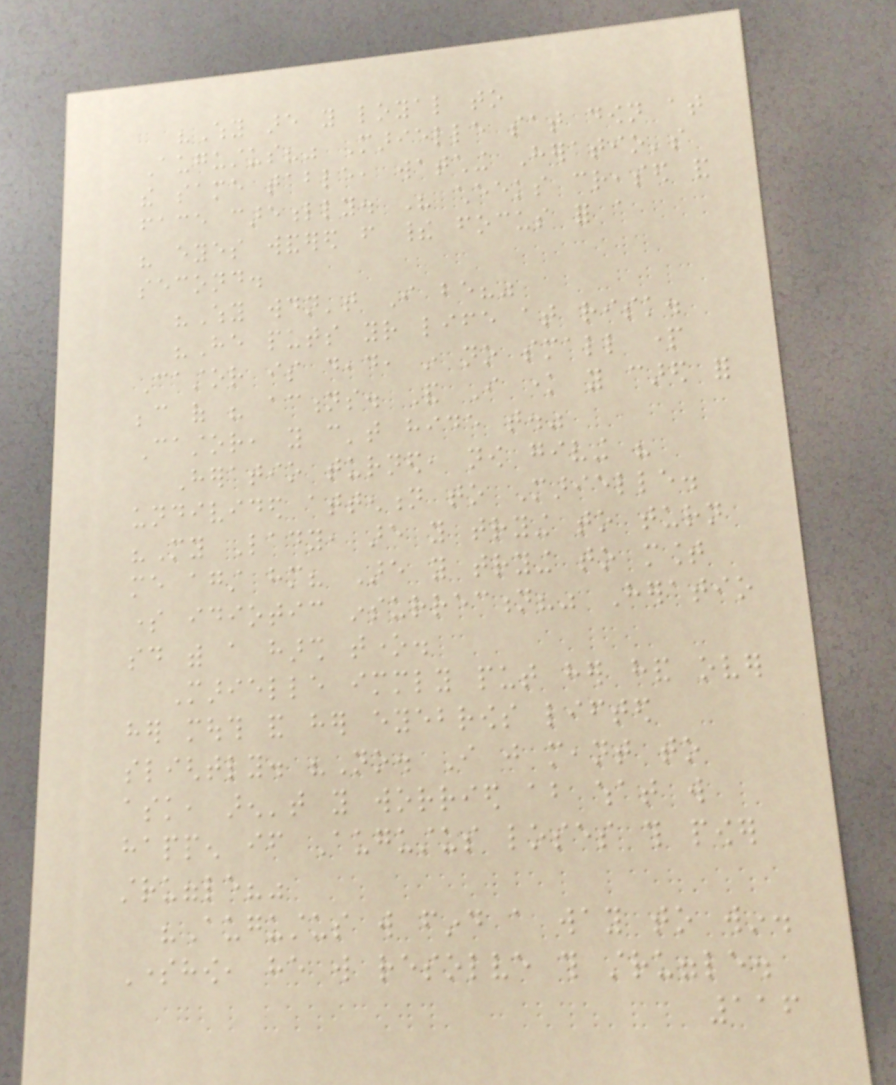"Why are you loyal to
Augustus?" Marielle sat down at
the same table, watching Heratio's
face carefully. His cheeks creased and
his eyes wandered from their focus for a
second.
"Why wouldn't I be?"
"He puts your life at risk.
Castor is dead, in no small part
because of his actions. And I know you cared for
Castor, you can't hide that."
Heratio turned, now giving his
undivided attention to Marielle.
"My Lady, are you trying to turn
me against him? Are you trying to mount
some idiotic insurrection?" Heratio
said with a harsh tone.
Marielle immediately put her hand over
her mouth and her eyebrows lifted
slightly. "No. I just meant to
ask, aren't you worried about what will
happen if Augustus loses this power
struggle?"
"Augustus will find a way to win.
Somehow, he will resolve this struggle.
116
